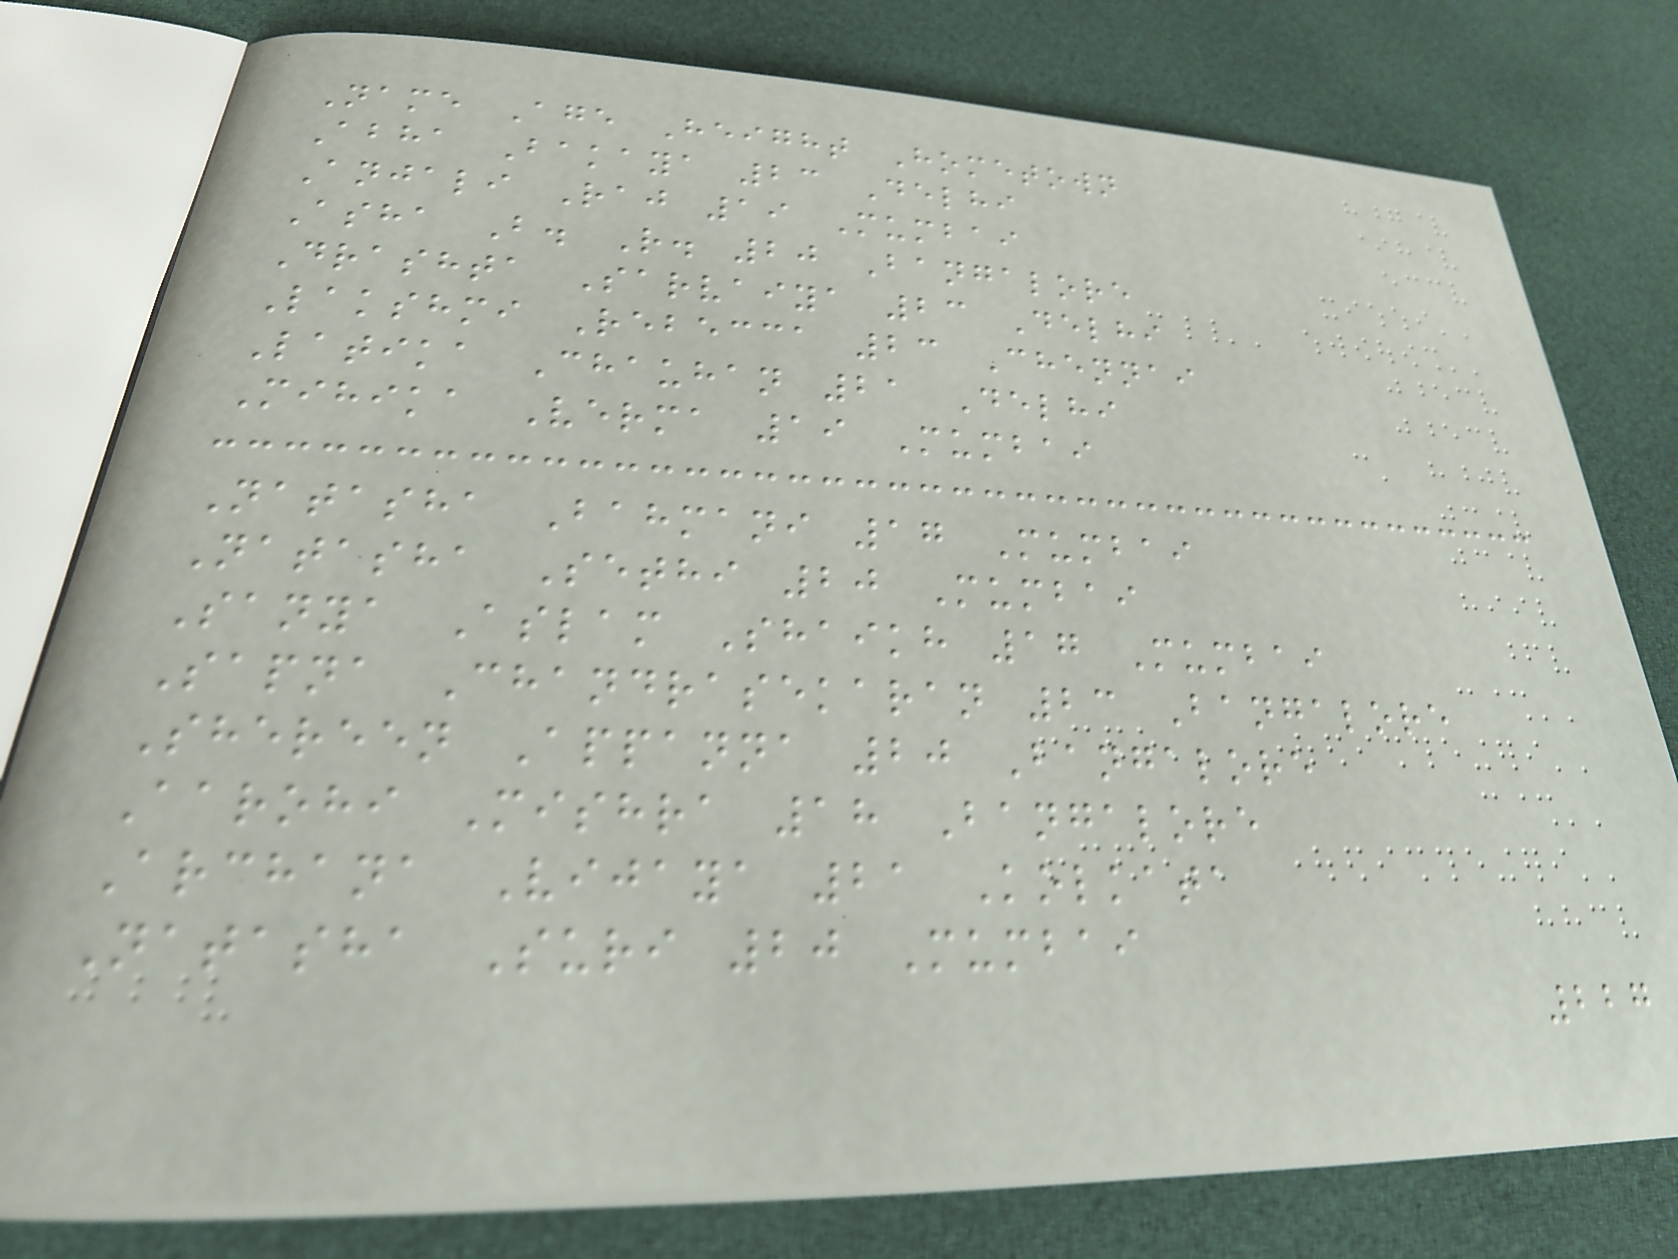Name Age Height Hometown
Abha Bakaya 23 Delhi
Anjali Raj 19 Mumbai
Asha B. R. 20 Bangalore
Drashta Sarvaiya 23 Delhi
Lakshmi Rebecca 23 Chennai
Latika Chauhan 21 Delhi
Mihika Verma 19 Mumbai
Natasha Bahmani 17 Mumbai
Natasha Sethi 20 Mumbai
Sanya Aslam Shaikh 17 Mumbai
Sapna Chandrasekaran 23 Bangalore
Shereen Appanna 20 Bangalore
Aarohi Mishra 18 Bangalore
Archana Vijaya 21 Kolkata
Natasha Suri 20 Mumbai
227
